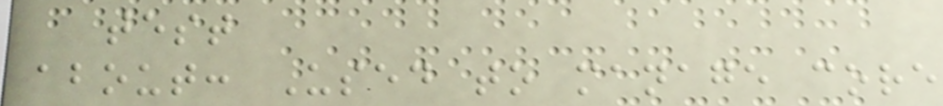test
about: Used to manage core
